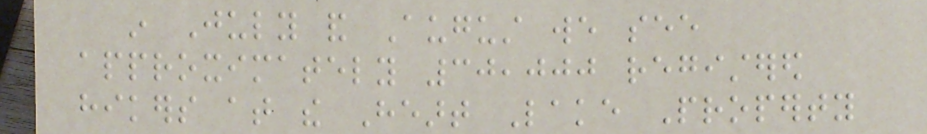in July and August we see
approximately 30,000 registered
hikers at the Heart Lake Property
